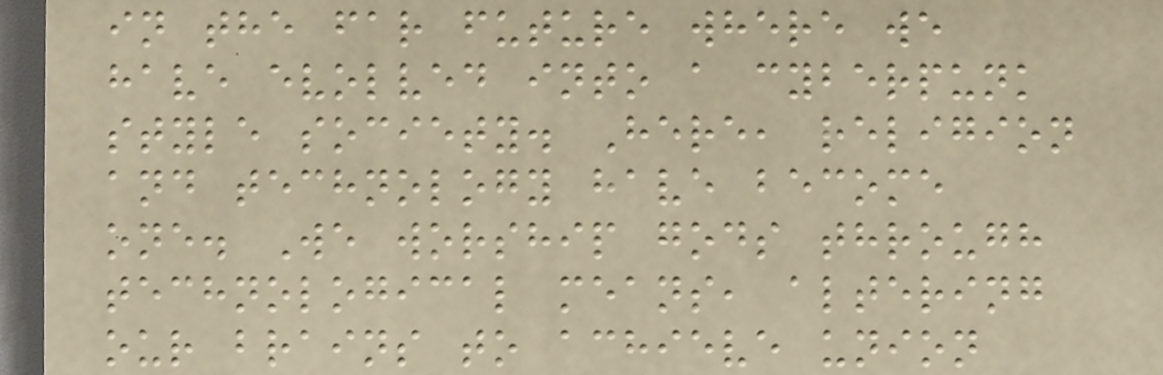in the far future where we
have evolved into a cyberpunk
style society. Here, religion
and technology have become
one. We worship gods through
technological means, altering
our brains to achieve union
